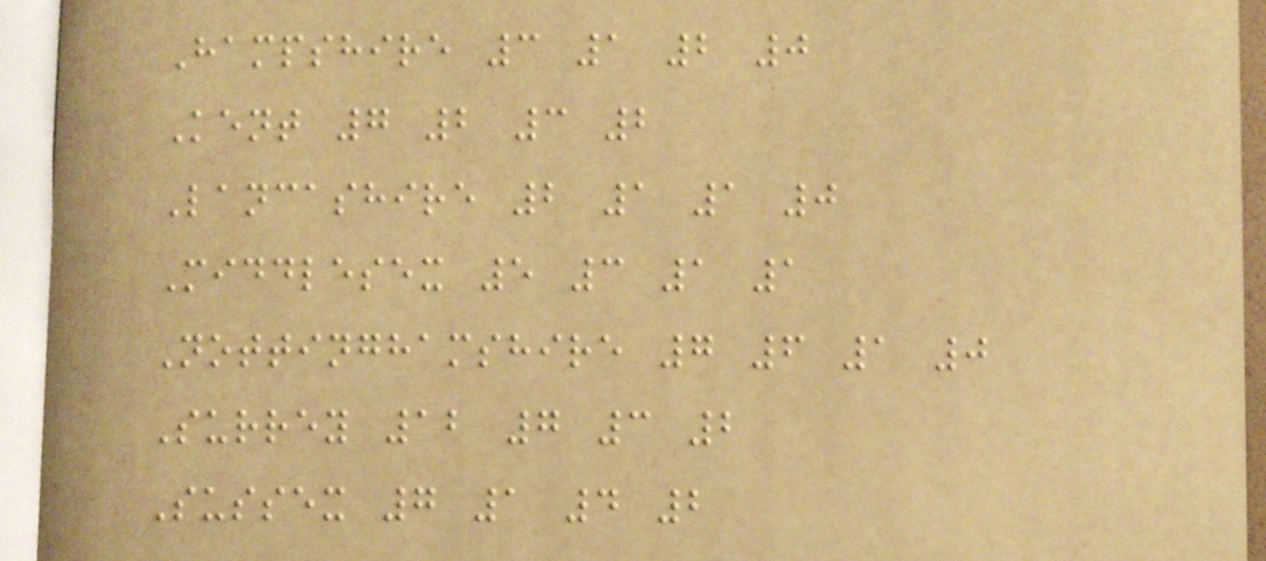Hampshire 3 1 2 0
Kent 7 2 3 2
Lancashire 2 1 1 0
Middlesex 5 3 1 1
Nottinghamshire 7 6 1 0
Surrey 12 7 3 2
Sussex 7 1 4 2
